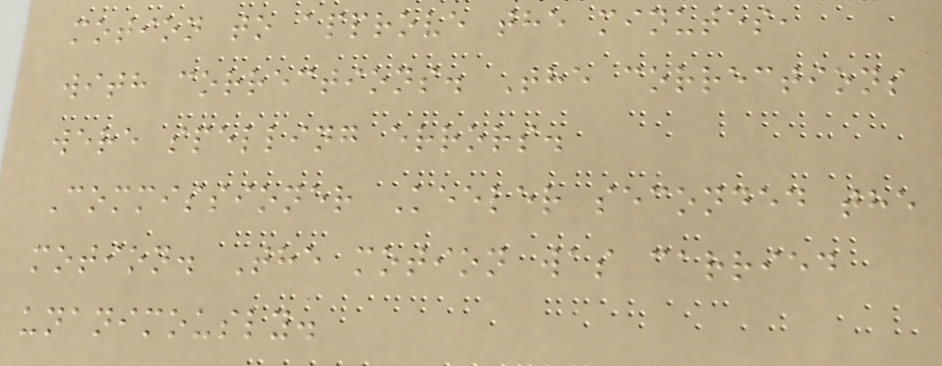motion to approve the minutes,
with corrections. The corrections
were spelling errors.
Commissioner Keeler seconded the
motion. The motion was carried
unanimously.
